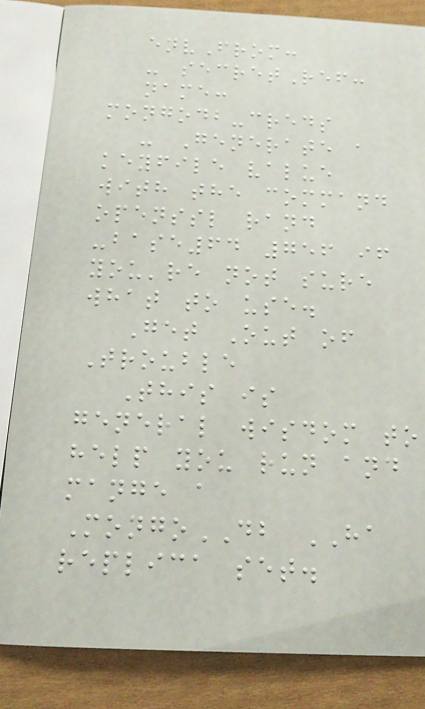envFrom:
- secretRef:
name:
mongodb-creds
- Generate a
keyfile value
with the command
openssl rand
-base64 756 if
you're not sure
what to use.
Get Out of
Trouble
This is
general wisdom to
help you run and
mange a
MongoDB HA
replica set.
